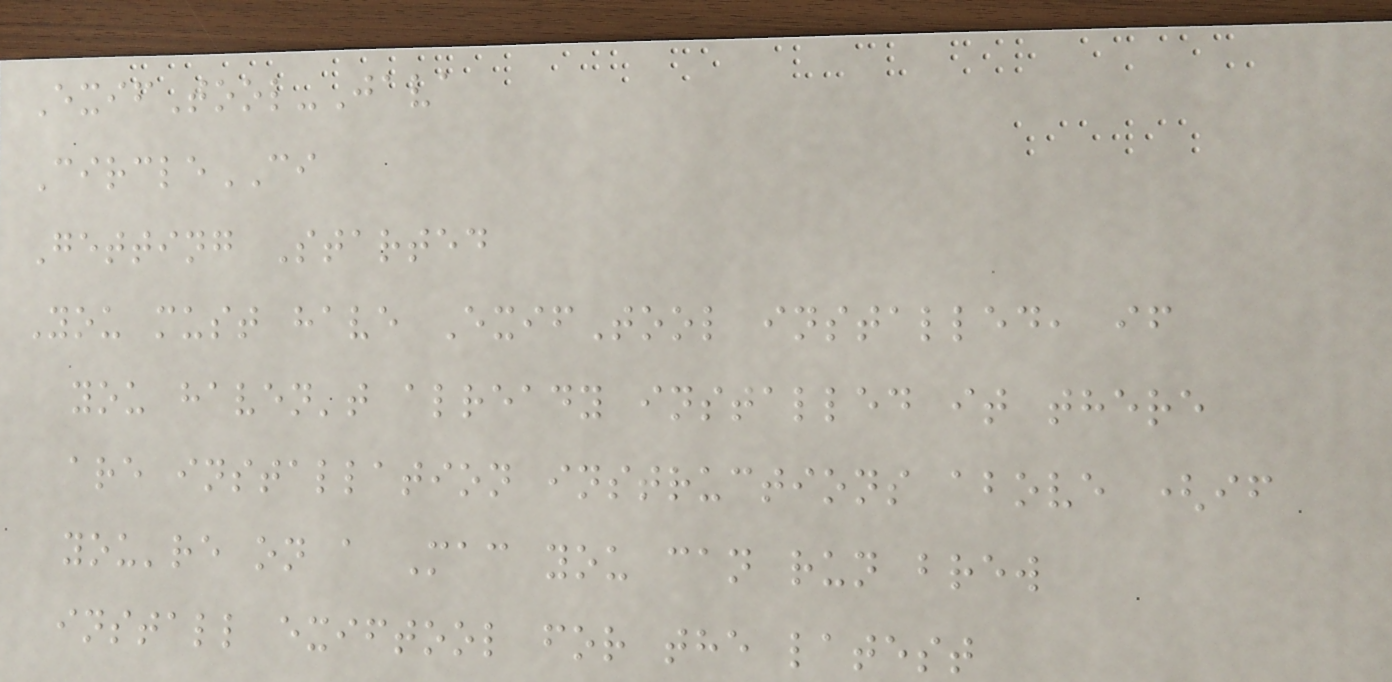ExifTool-Java
CircleCI
Getting Started
You must have ExifTool installed, if
you haven't already installed it there
are installation instructions above (if
you're on a Mac you can run brew
install exiftool for the latest
